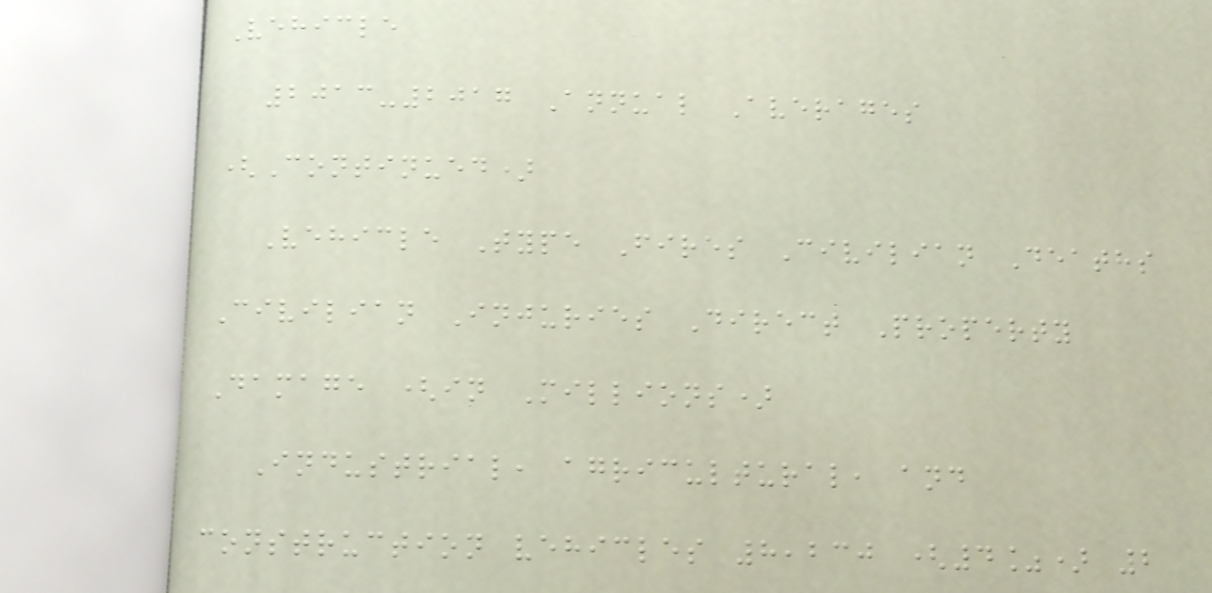Vehicle
2013-2017 Annual Averages
(Continued)
Vehicle Type Fires Civilian Deaths
Civilian Injuries Direct Property
Damage (in Millions)
Industrial, agricultural, and
construction vehicles 8,230 (4%) 2
